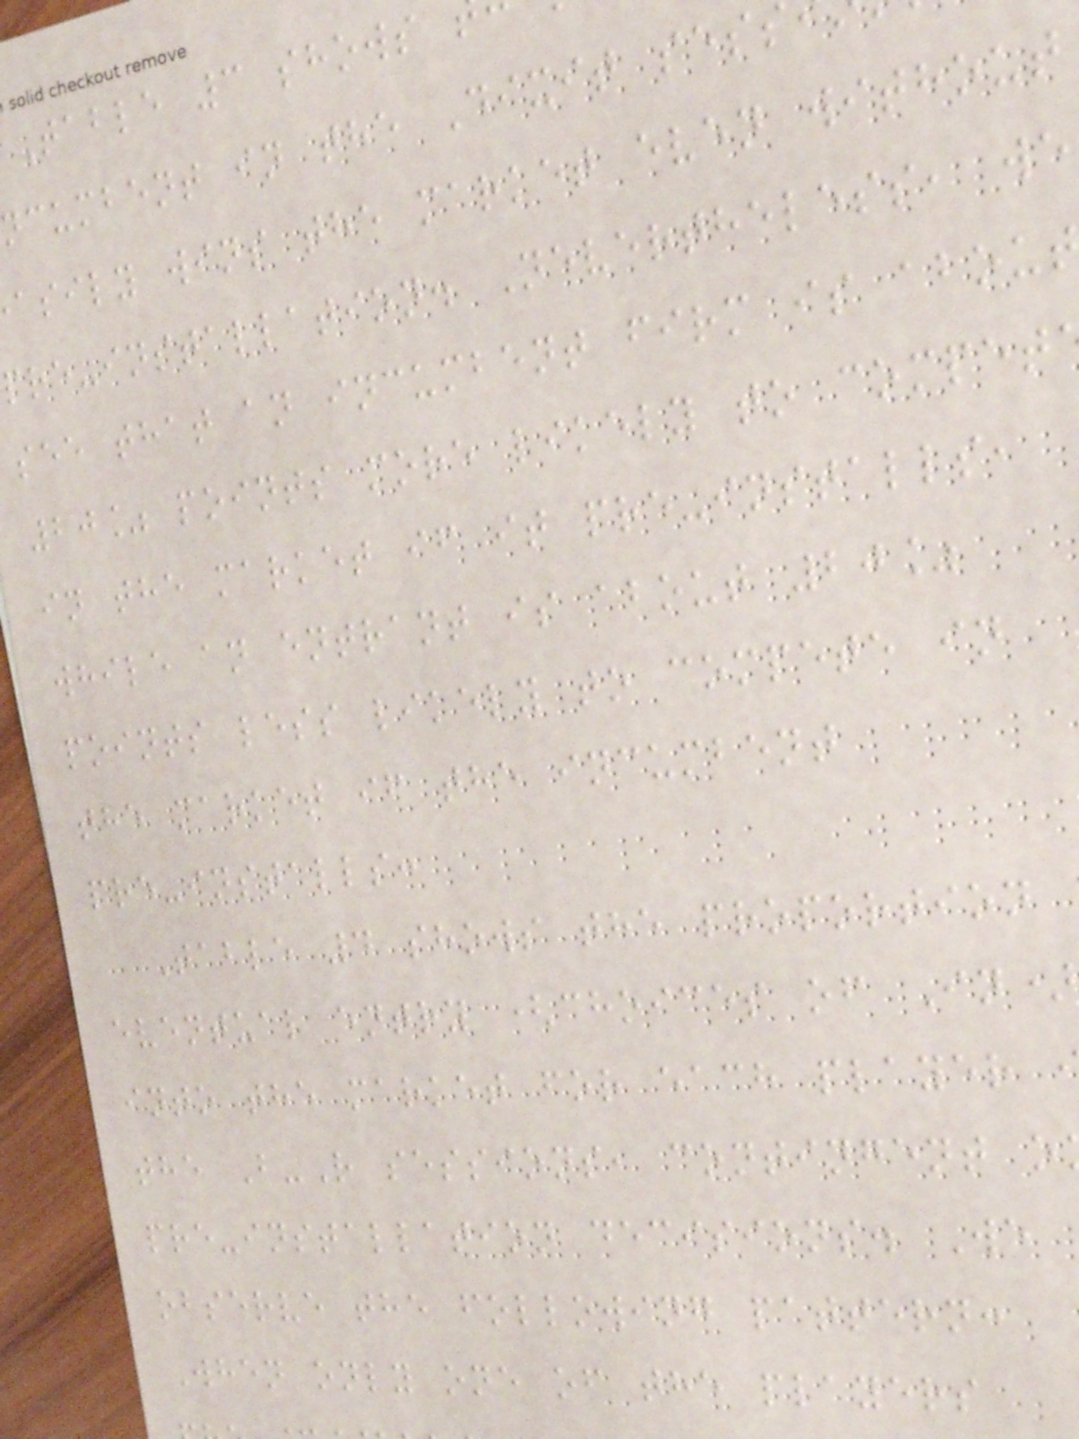Table 3 shows
ncumbent in the Dixit sess
asily wins the market even without
pre-installation. Nevertheless, we
see that an incumbent firm is abou
20% points more likely to compet
in the market if it pre-installs,
while an entrant is about 20%
points less likely to compete in
the market if the incumbent
pre-installs:
Table 4 shows the proportion
eventual entry (choices of In)
into the market for each player
the B-R sessions, contingent o
pre-installation decisions. We
observe the following pattern:
When only one of the players
